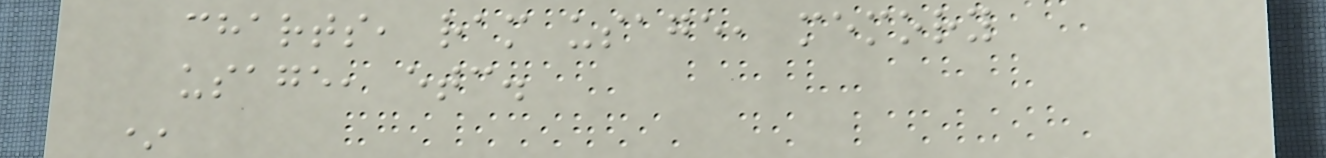charts, ram usage, memory
usage, etc.
*
